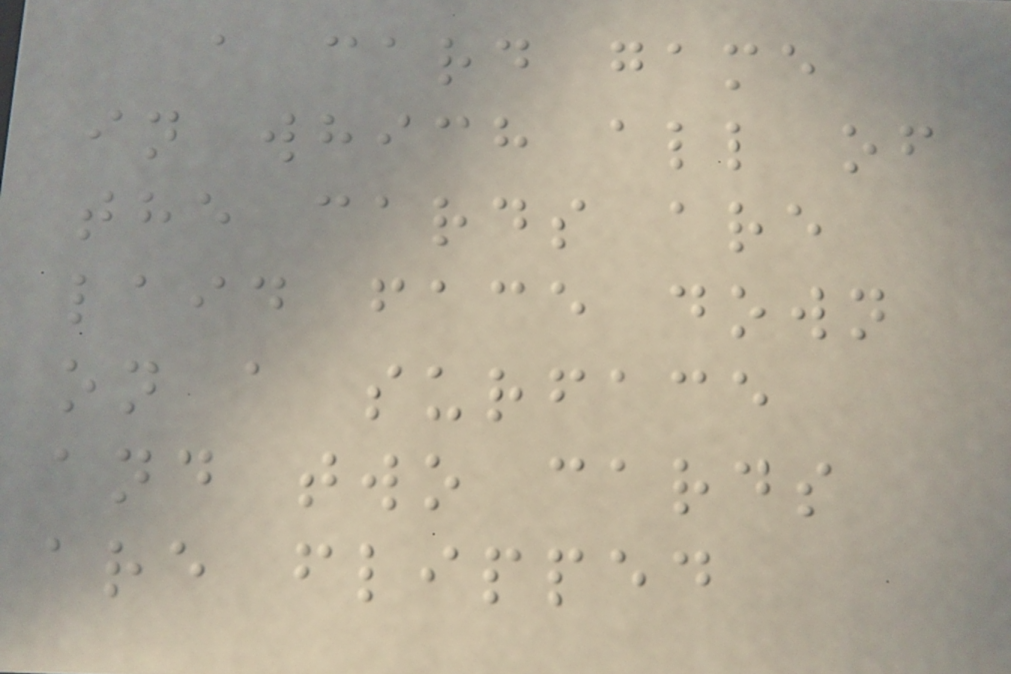a card game
in which all of
the cards are
laid face down
on a surface
and two cards
are flipped
